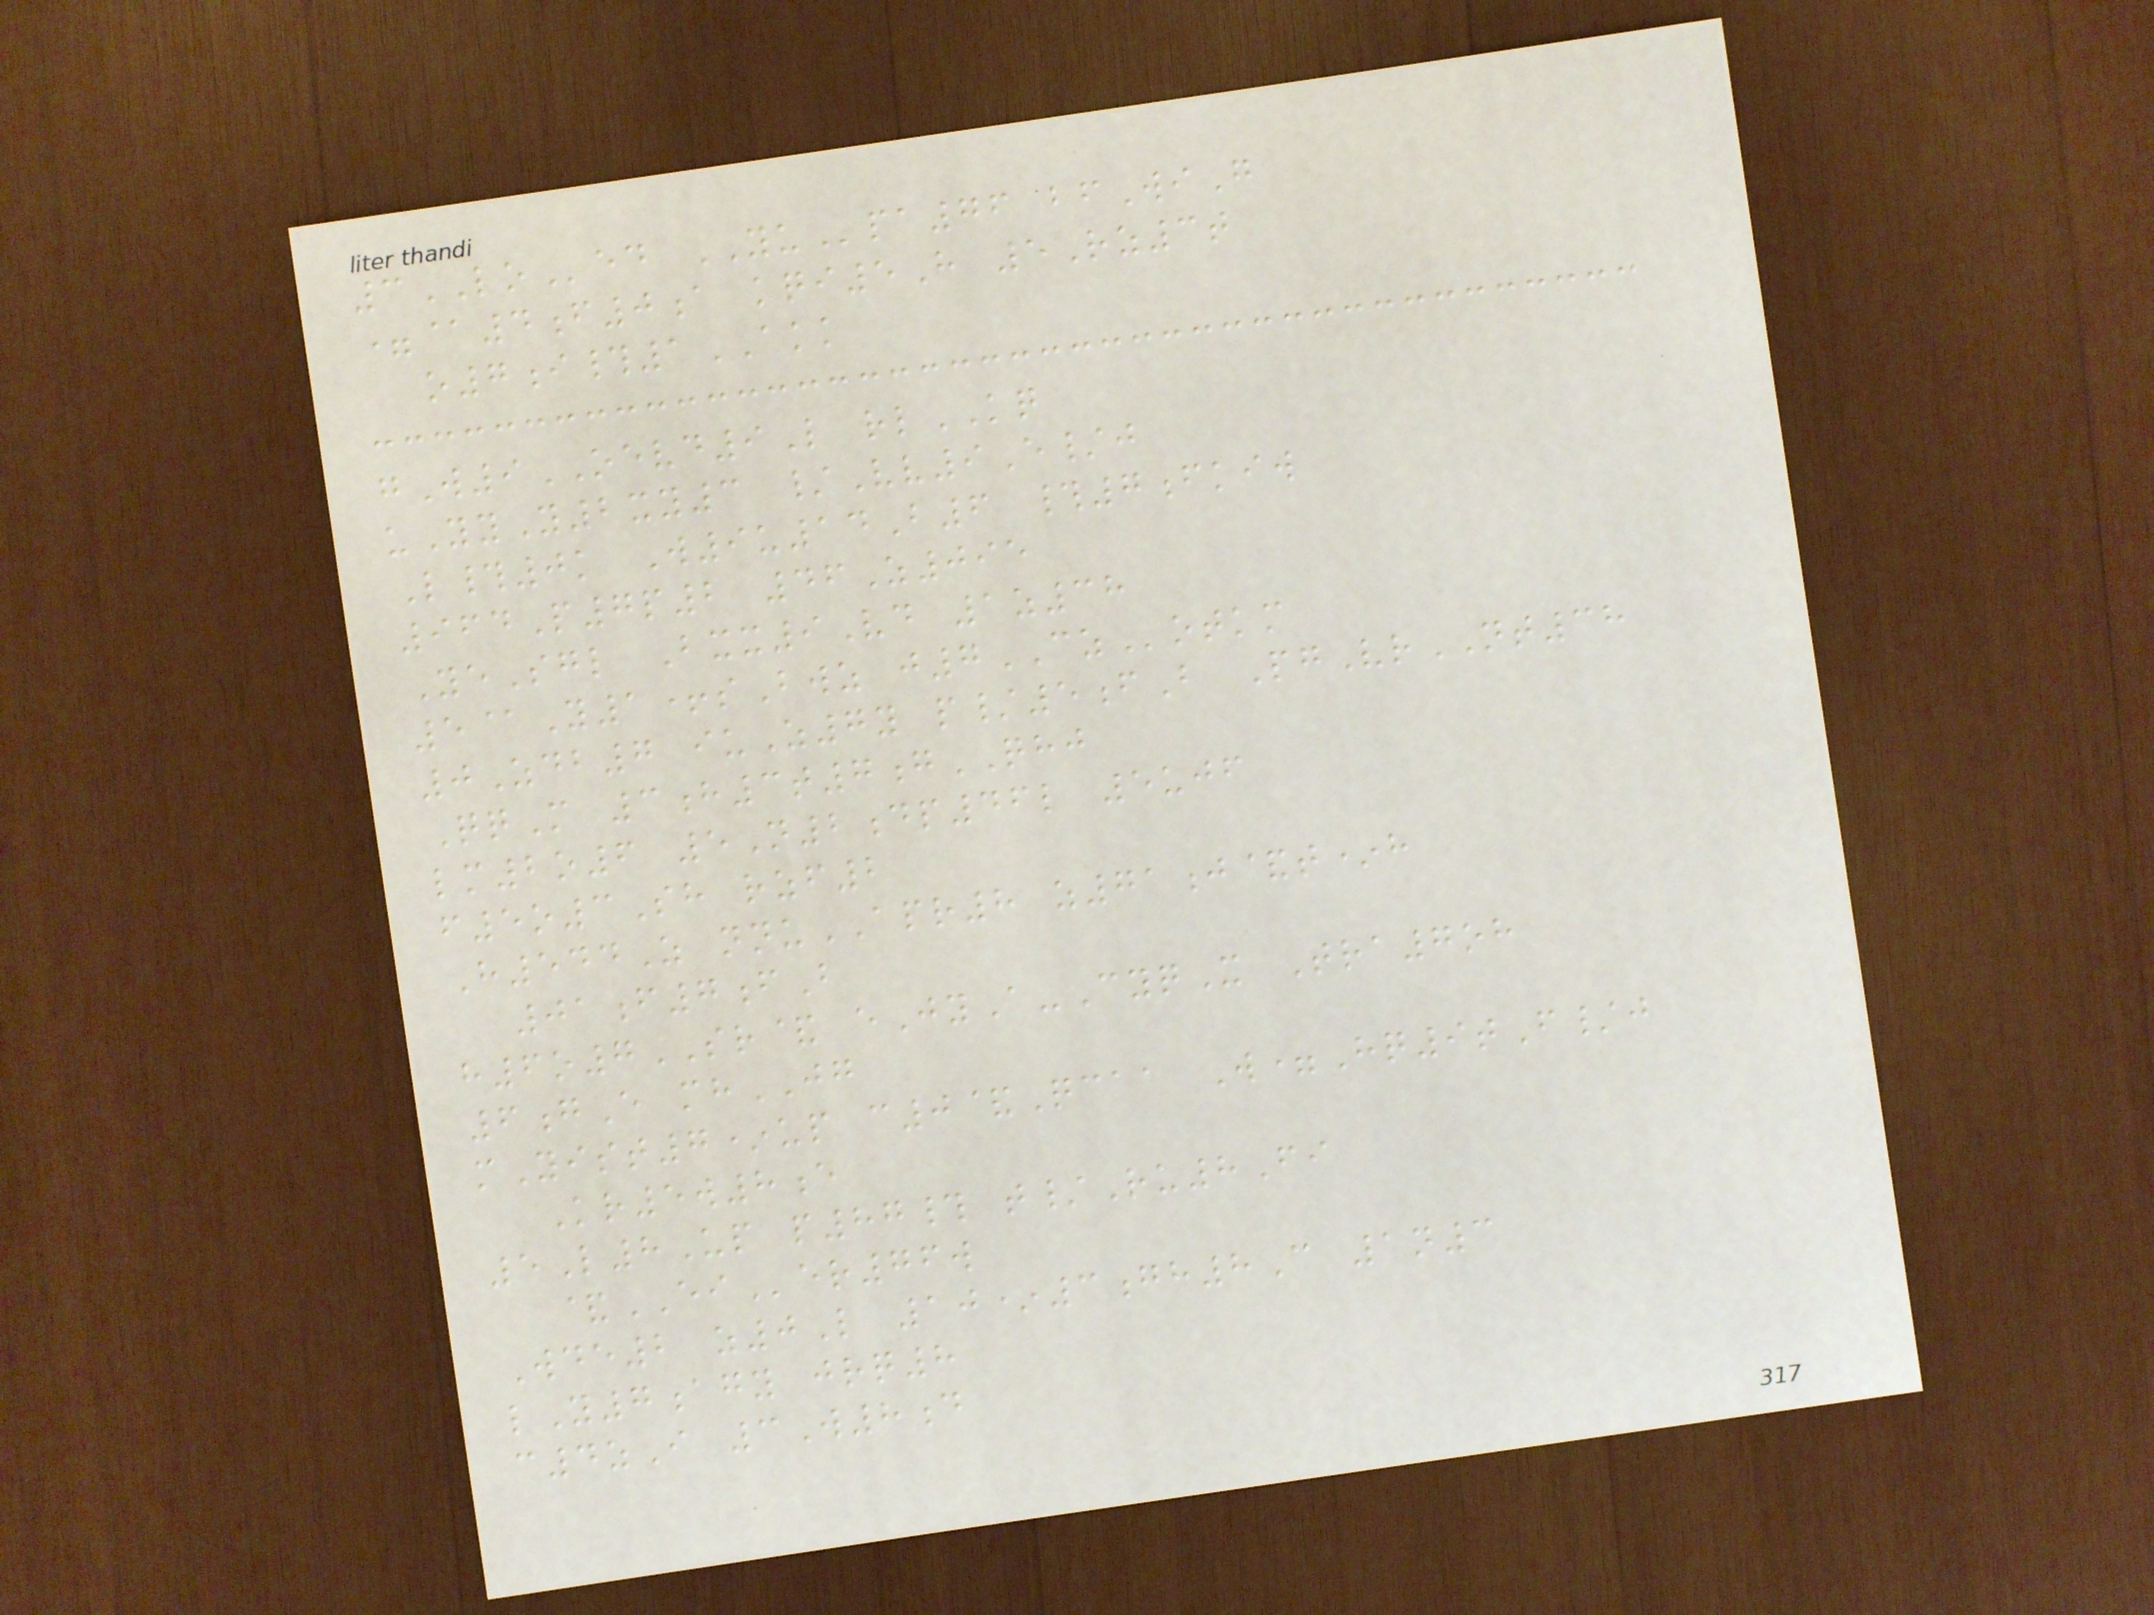3LOed YUpa76 bfWiG
=@4f0a kqi5H 5Rz3t
o7i#1AKK
gW9OEVD9L rlKQ
uYyY2xy3 /Vv9E/j
L#0k W9u14B6 #7fkiw
964P7p2 46Z095
YeSgl Bxx9Vd 1z38
5@Y1+sBwz j7CZotkm
0Zdb7 iuZ7y p/5fB PgVrNT38
QqM 3h3t7gQHJ
lm2o6 5N2dp46l 5ujf
f5o3Sh rzf2
H544Z nnuAPR8 z71j&t*h
01f7fB
h6o7SR& eJyA-CyqX Tra7oh
6gE mhJG
mYist7*up c0&Qcaa W=Hq9tF/j
Kr5w8e
5L8Up p87# t/Ru8Fi
&EIer76w
Wde2 z0L 10*3gh8C 1n3
lY7agy jrq8
c4zI 3W8d
